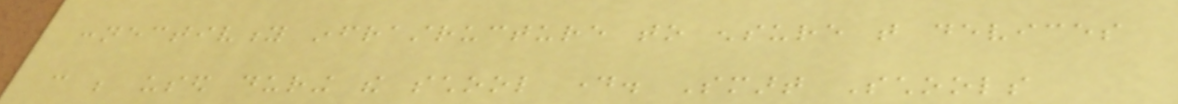connectivity infrastructure to ensure that devices
can be used during the school day. Smart Schools
